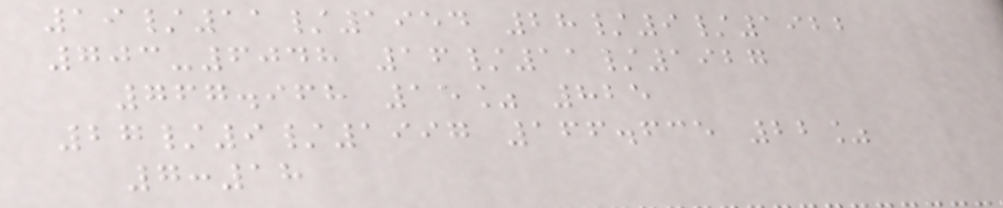19/11/1954 28/9/1922
703-6048 16/11/1927
767.968 15% 825
27/9/1997 166.635 22%
7:18
